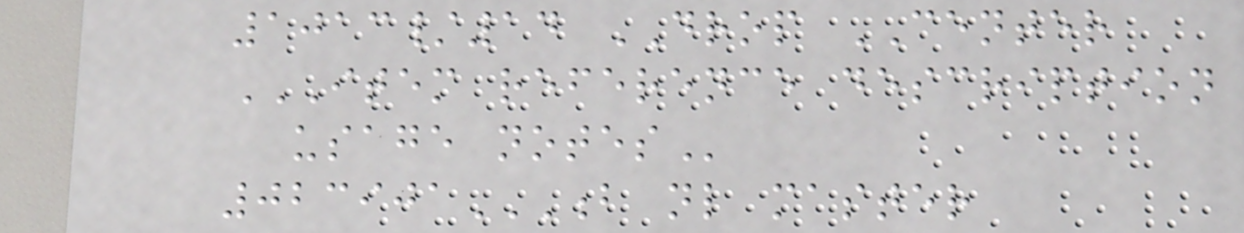1013/14 DROP CENTER
ITEM REFERENCE DESCRIPTION
USAGE NOTES
023901B NL MASTER
